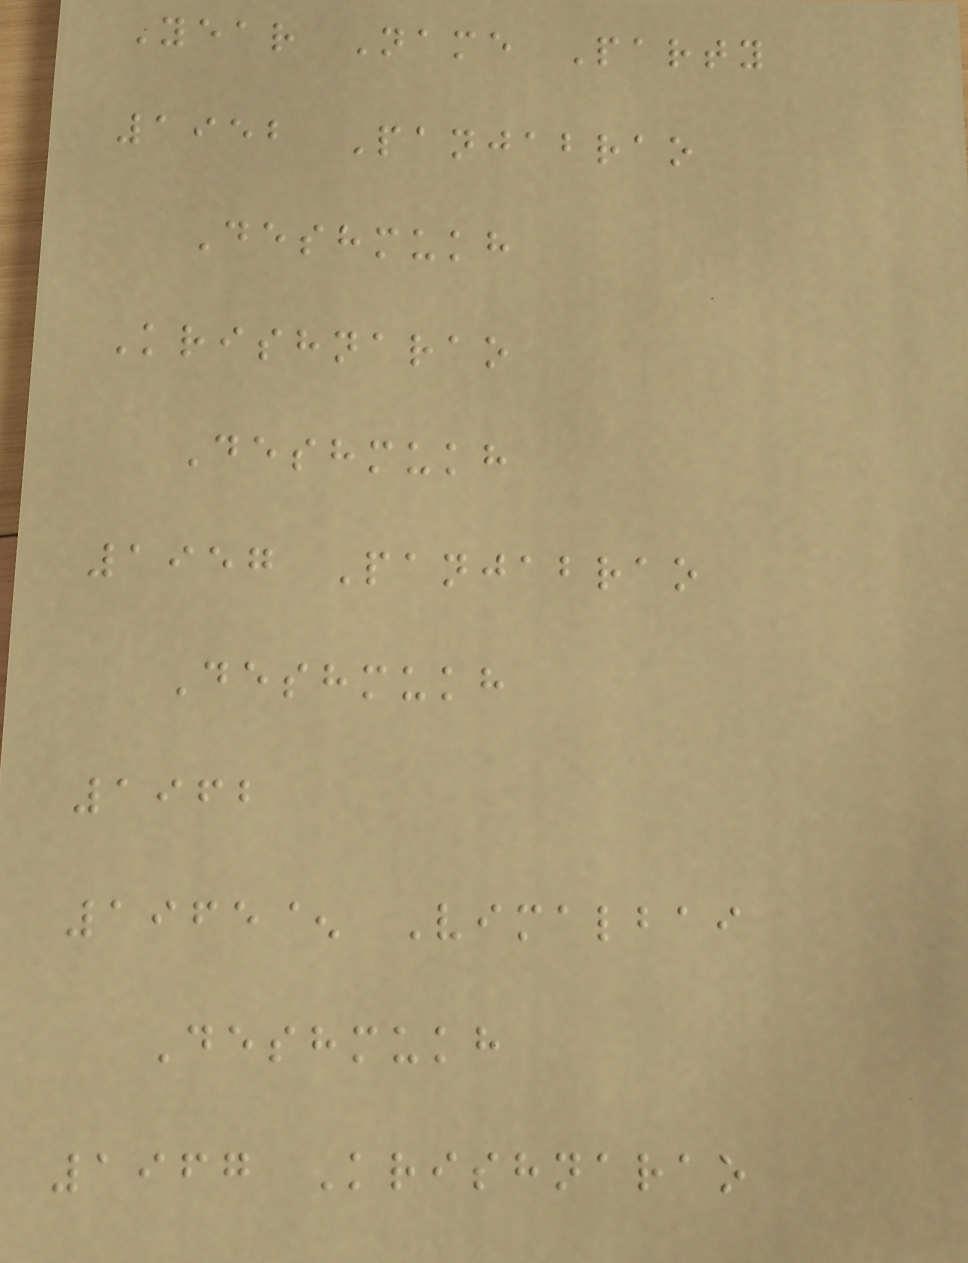Year Name Party
1952 Panjabrao
Deshmukh
Krishnarao
Deshmukh
1957 Panjabrao
Deshmukh
1962
1965^ Vimalbai
Deshmukh
1967 Krishnarao
